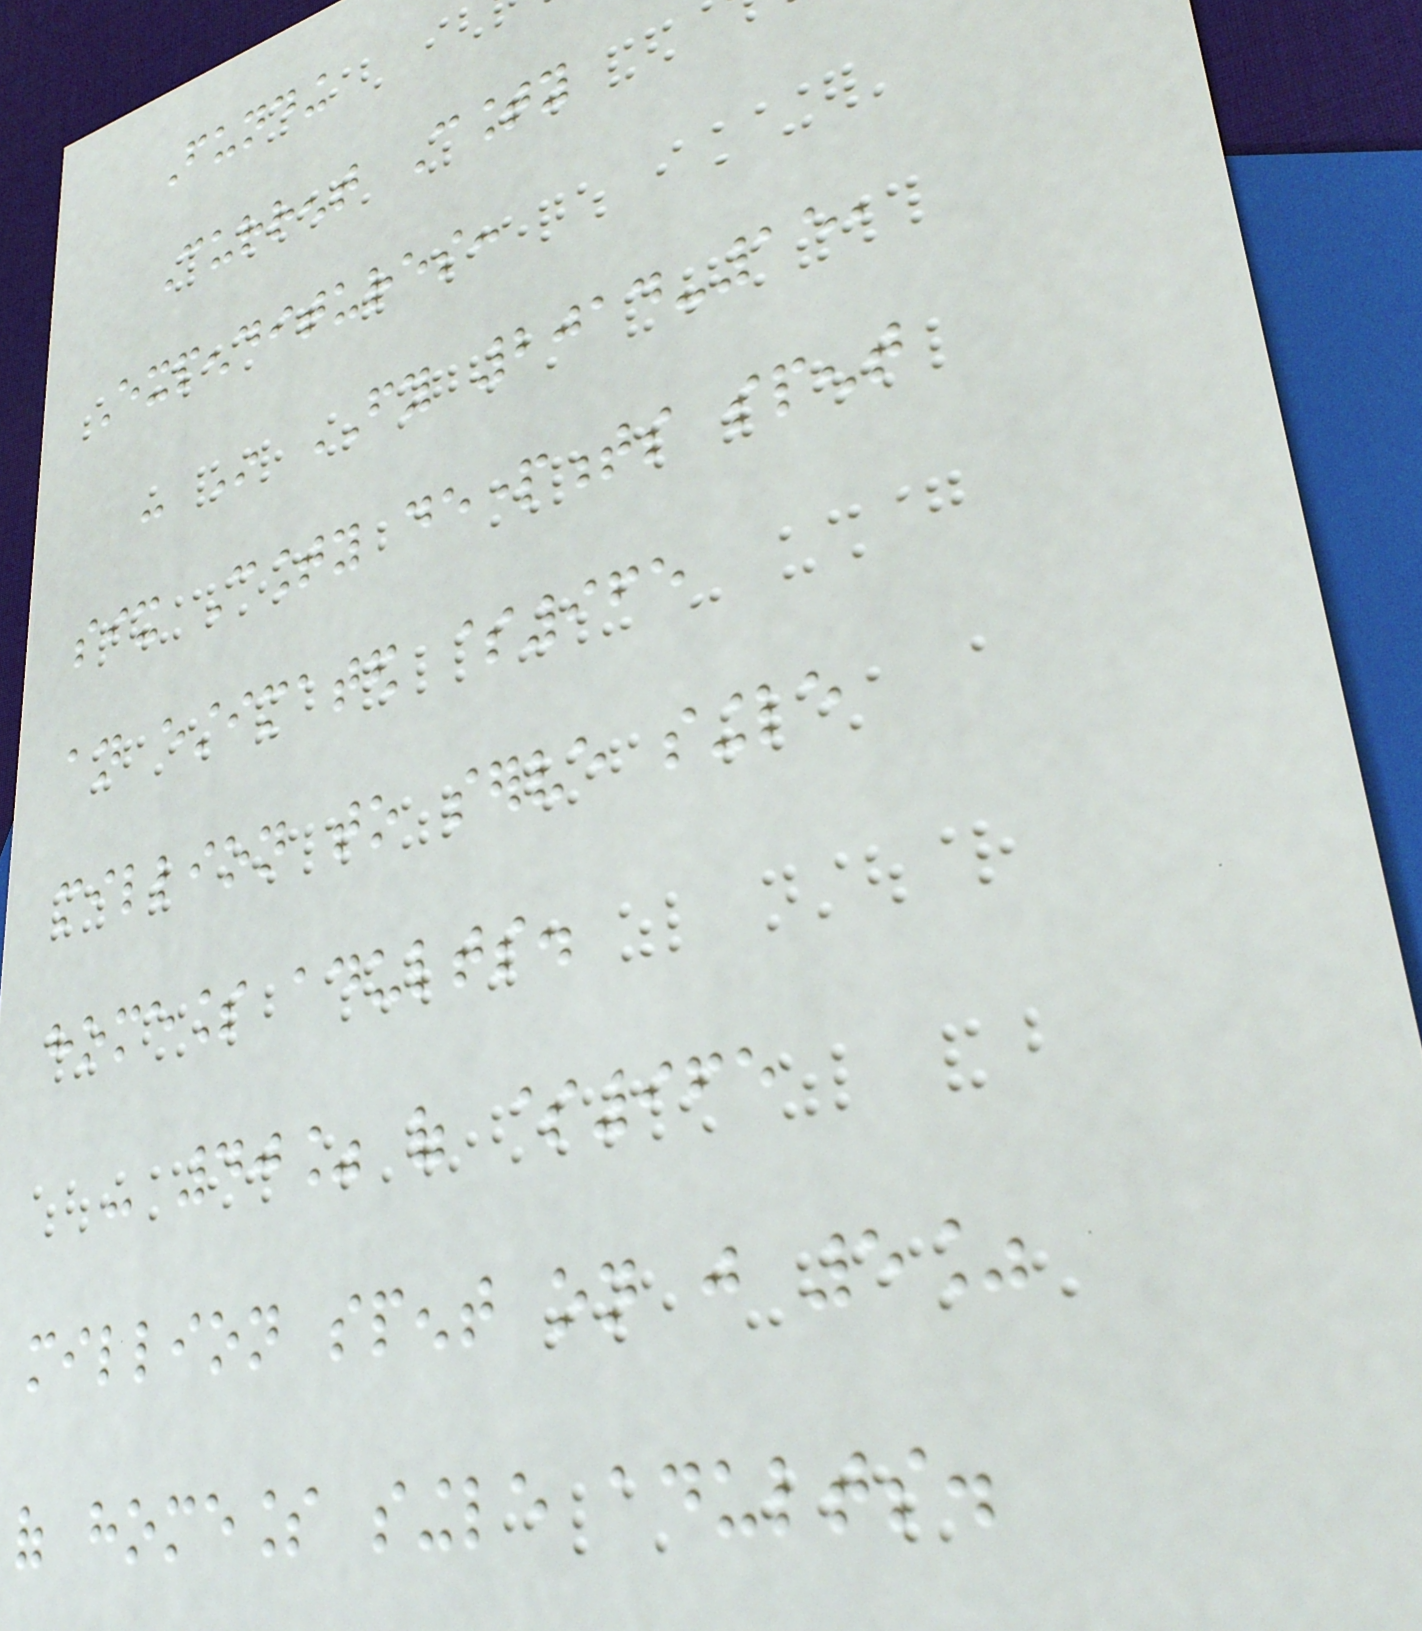Funding
Current County
Expenditures:
- In FY 2014-15,
six County departments spent
an estimated $965
million to serve single
homeless adults.
- 40% of $965
million spent on just 5%
of homeless single adults.
